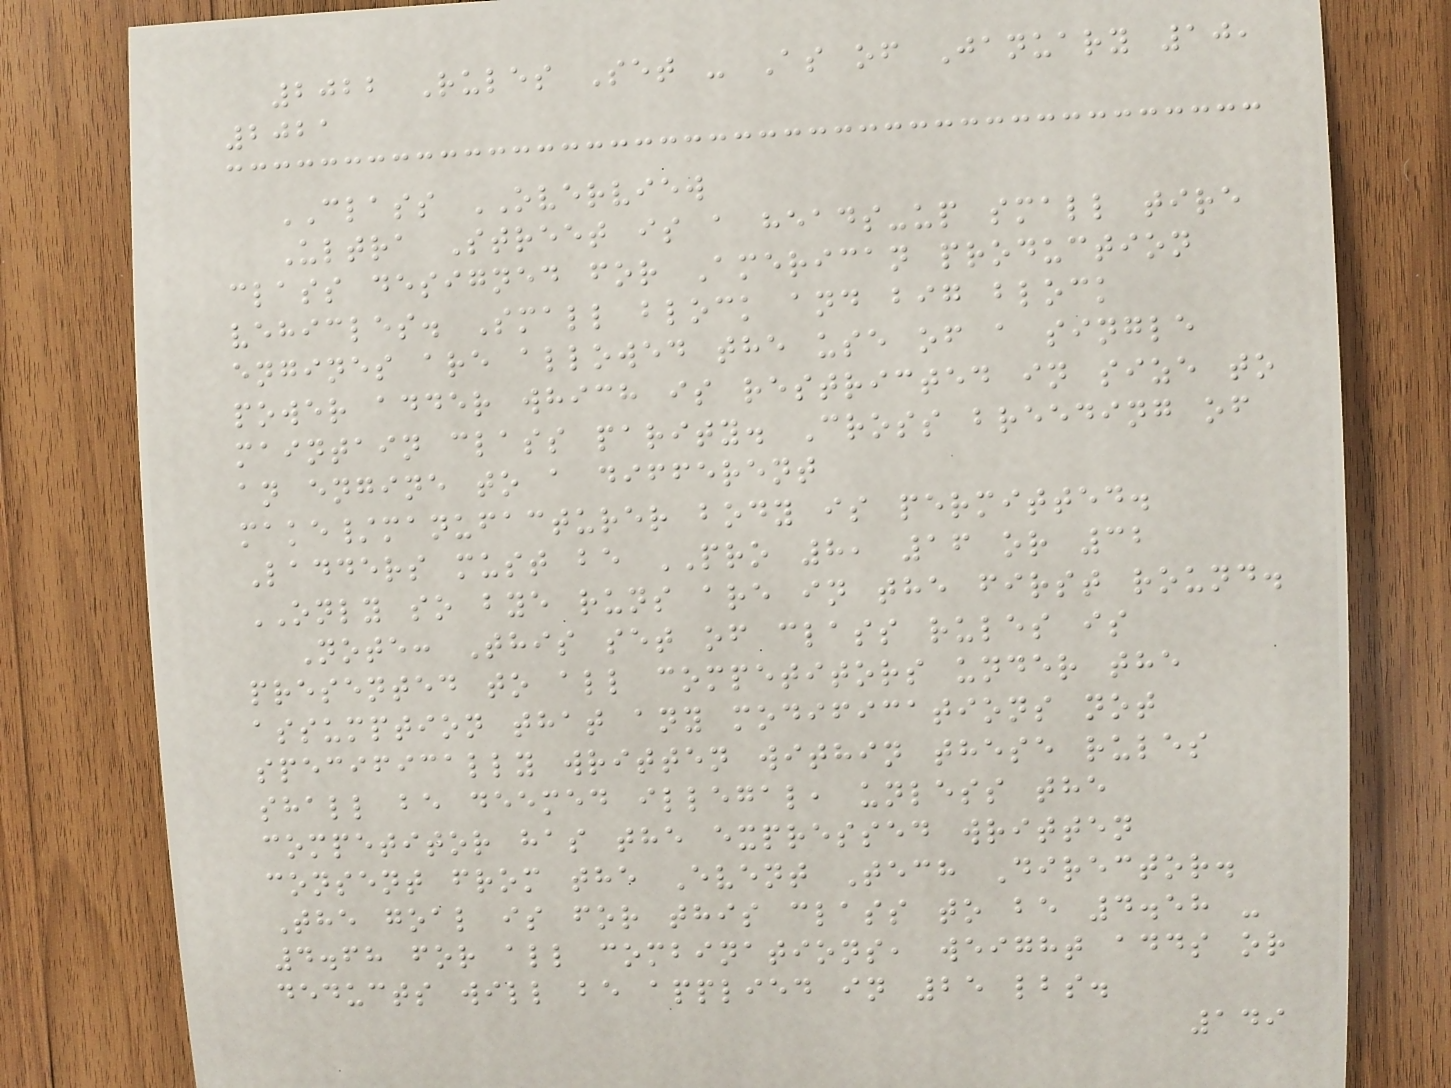2022 Rules Set - As of January 10,
2021
CLASS OVERVIEW
Ultra Street is a heads-up small tire
class designed for American production
vehicles. Small block and big block
engines are allowed the use of a single
power adder which is restricted in size to
maintain class parity. Cross breeding of
an engine to a different
make/manufacturer body is permitted.
Ladders must be PRO 8, 16 or 32
ONLY so bye runs are in the first round.
Note: This set of class rules is
presented to all competitors under the
assumption that any modifications not
specifically written within these rules
shall be deemed illegal, unless the
competitor has the expressed written
consent from the Event Tech Director.
The goal is for this class to be 4.58 -
4.68 for all combinations, weight adds or
deducts will be applied in 25 lbs.
149
